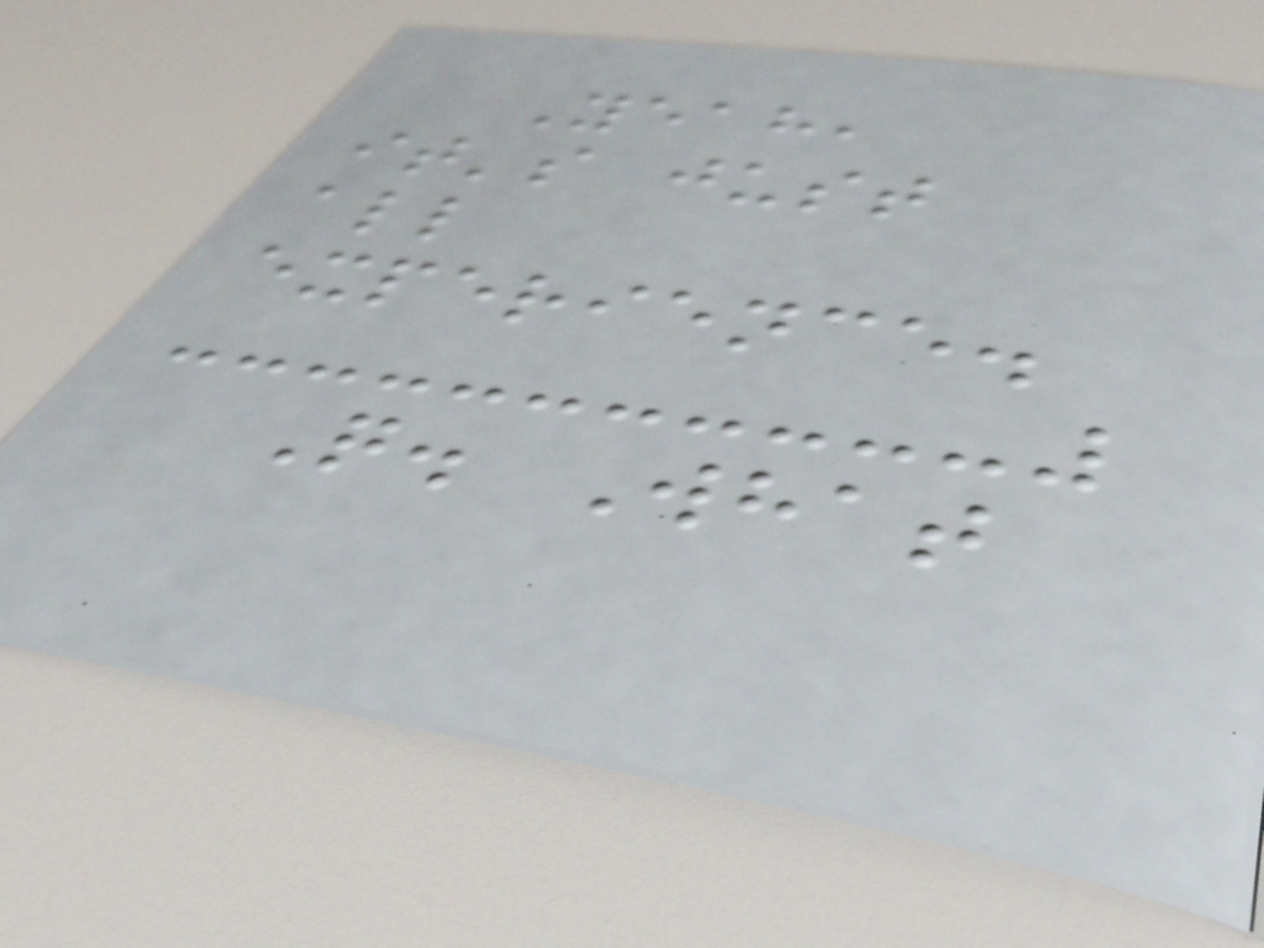Yeah,
it's just
all
experience.
Q. What
